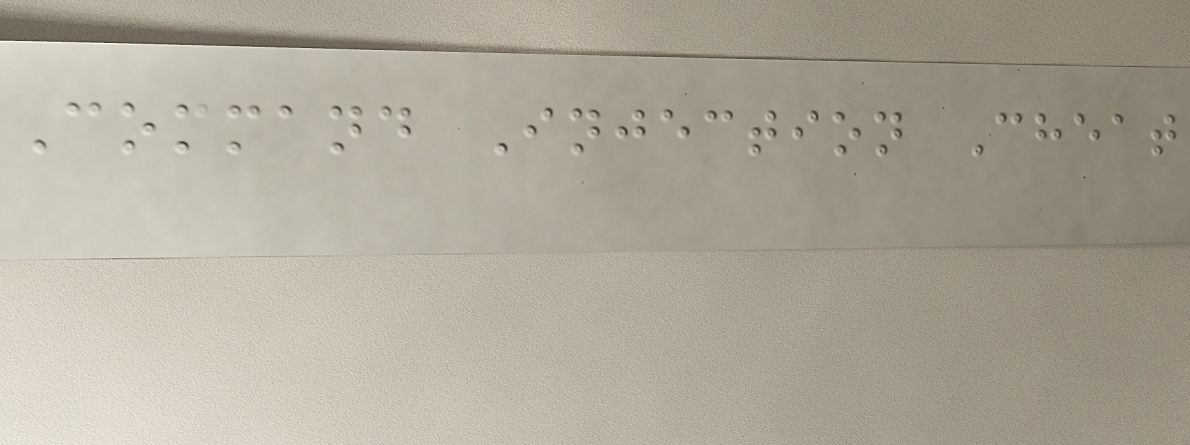Command Injection Cheat
